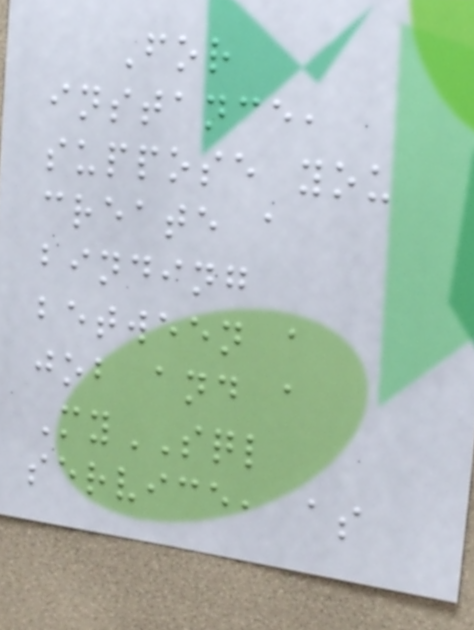For
instance,
suppose you
create a
binding
between a
job and a
MySQL
service, as
